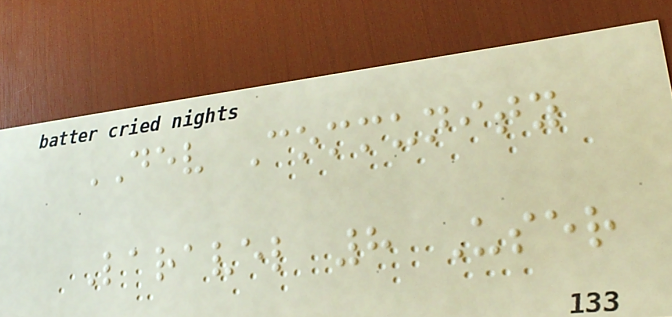DEV Community
Laravel 8 User
